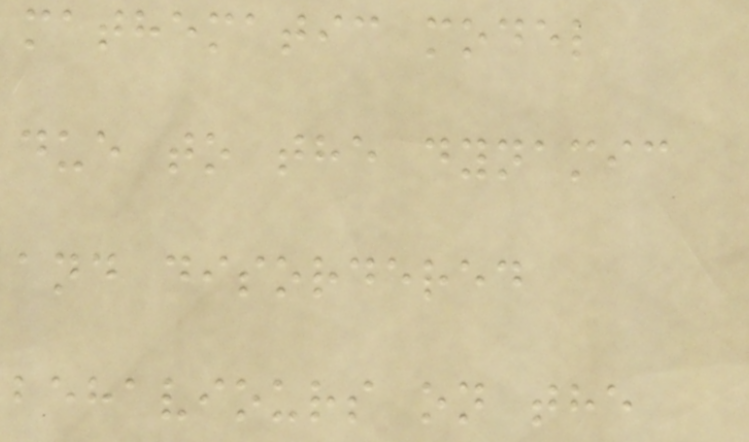mathematic model
due to the dynamic
and disordered
behaviours on the
